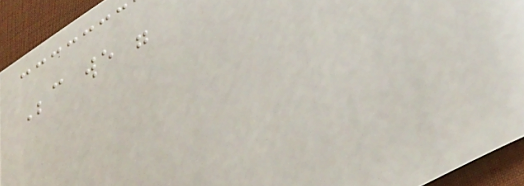Because we were
